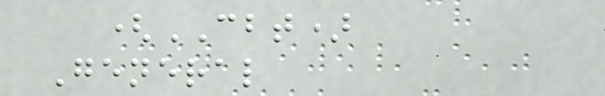(CBT)
General
